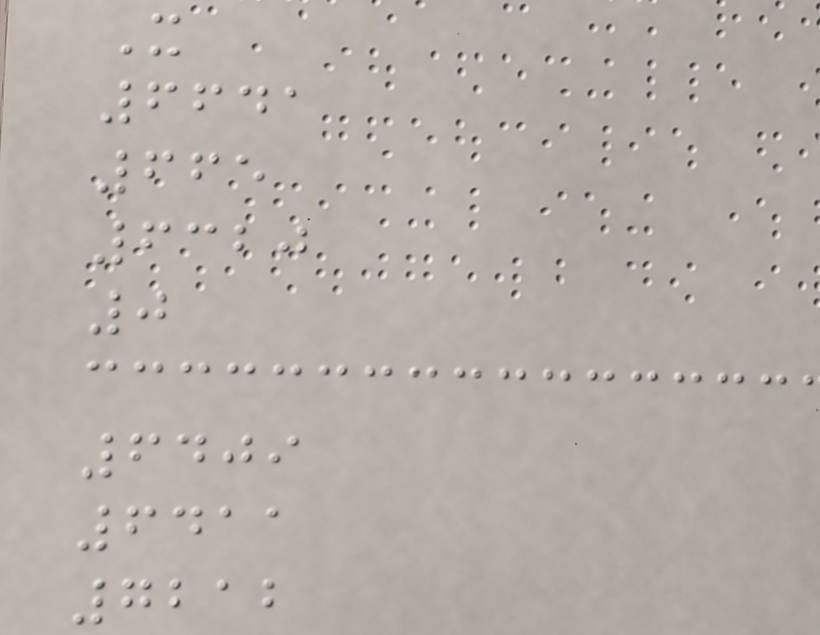X
6641
665
6320
0
6409
6411
7212
